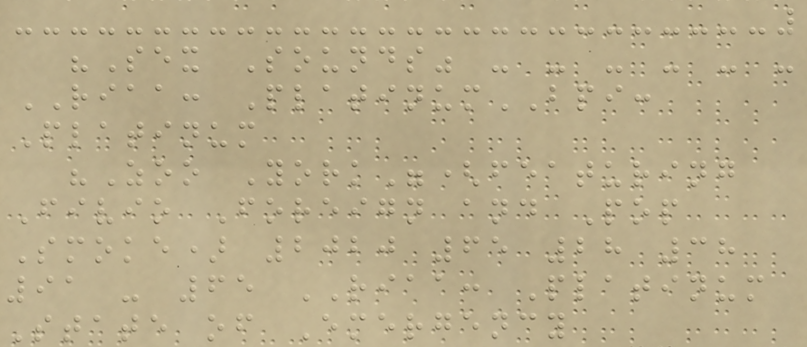"Sex Sounds" - - - - - -
RIAA: PlatinumBPI:
Platinum
"Zoo York"(featuring
Fivio Foreign and Pop
Smoke) 2020 65 28 38
91 - 65 RIAA: Platinum
State of Emergency
